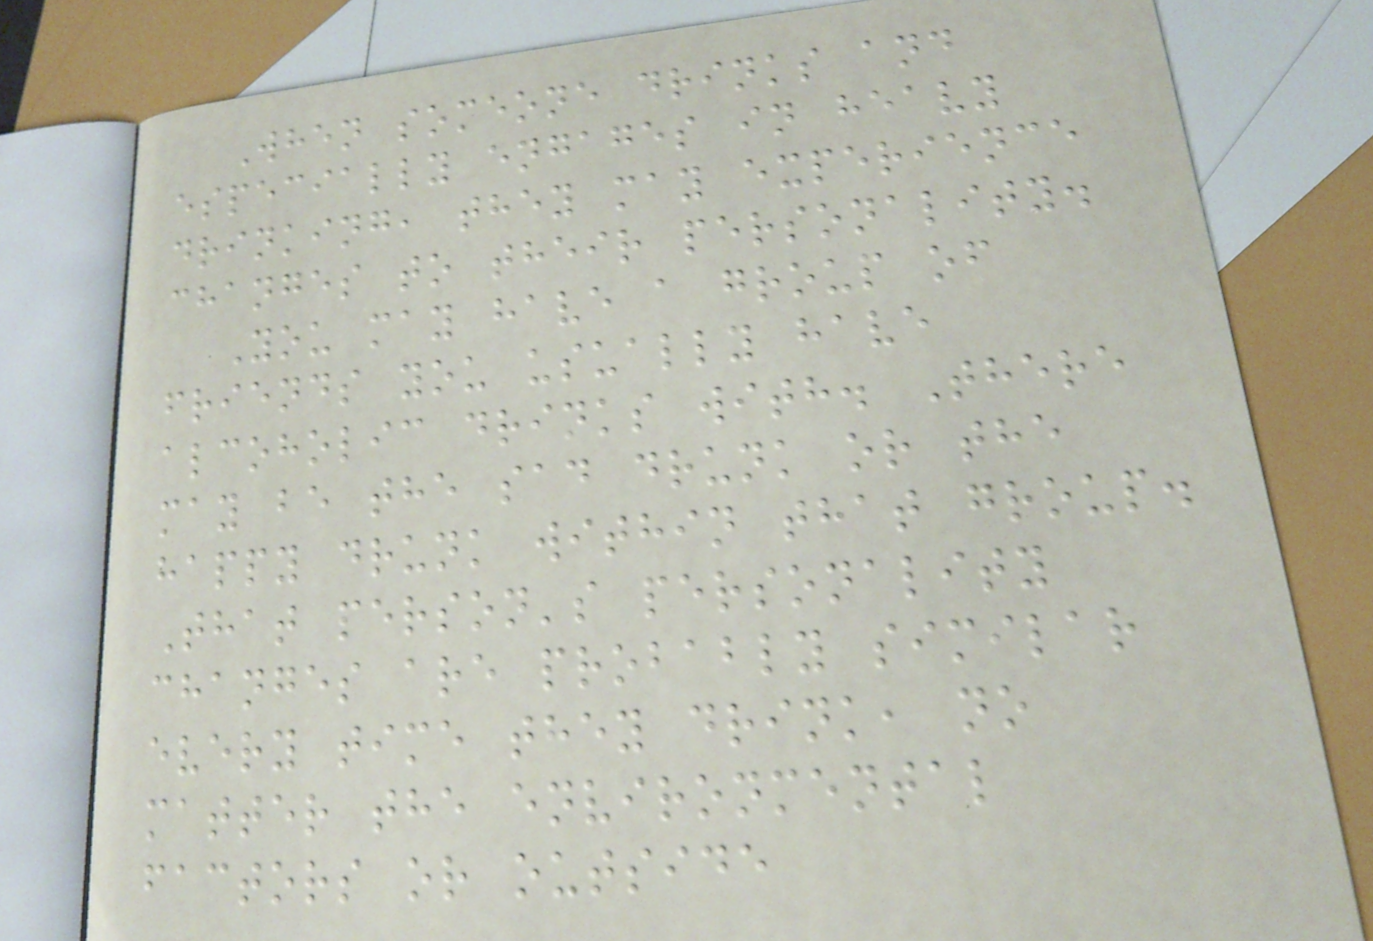When someone drinks and
especially engages in heavy
drinking, they may experience
changes to their personality.
You may have a group of
friends you usually have
alcoholic drinks with. There
may be the sad drunk or the
happy drunk within that group.
That person's personality
changes are probably similar
every time they drink, no
matter the environmental
factors or outside
